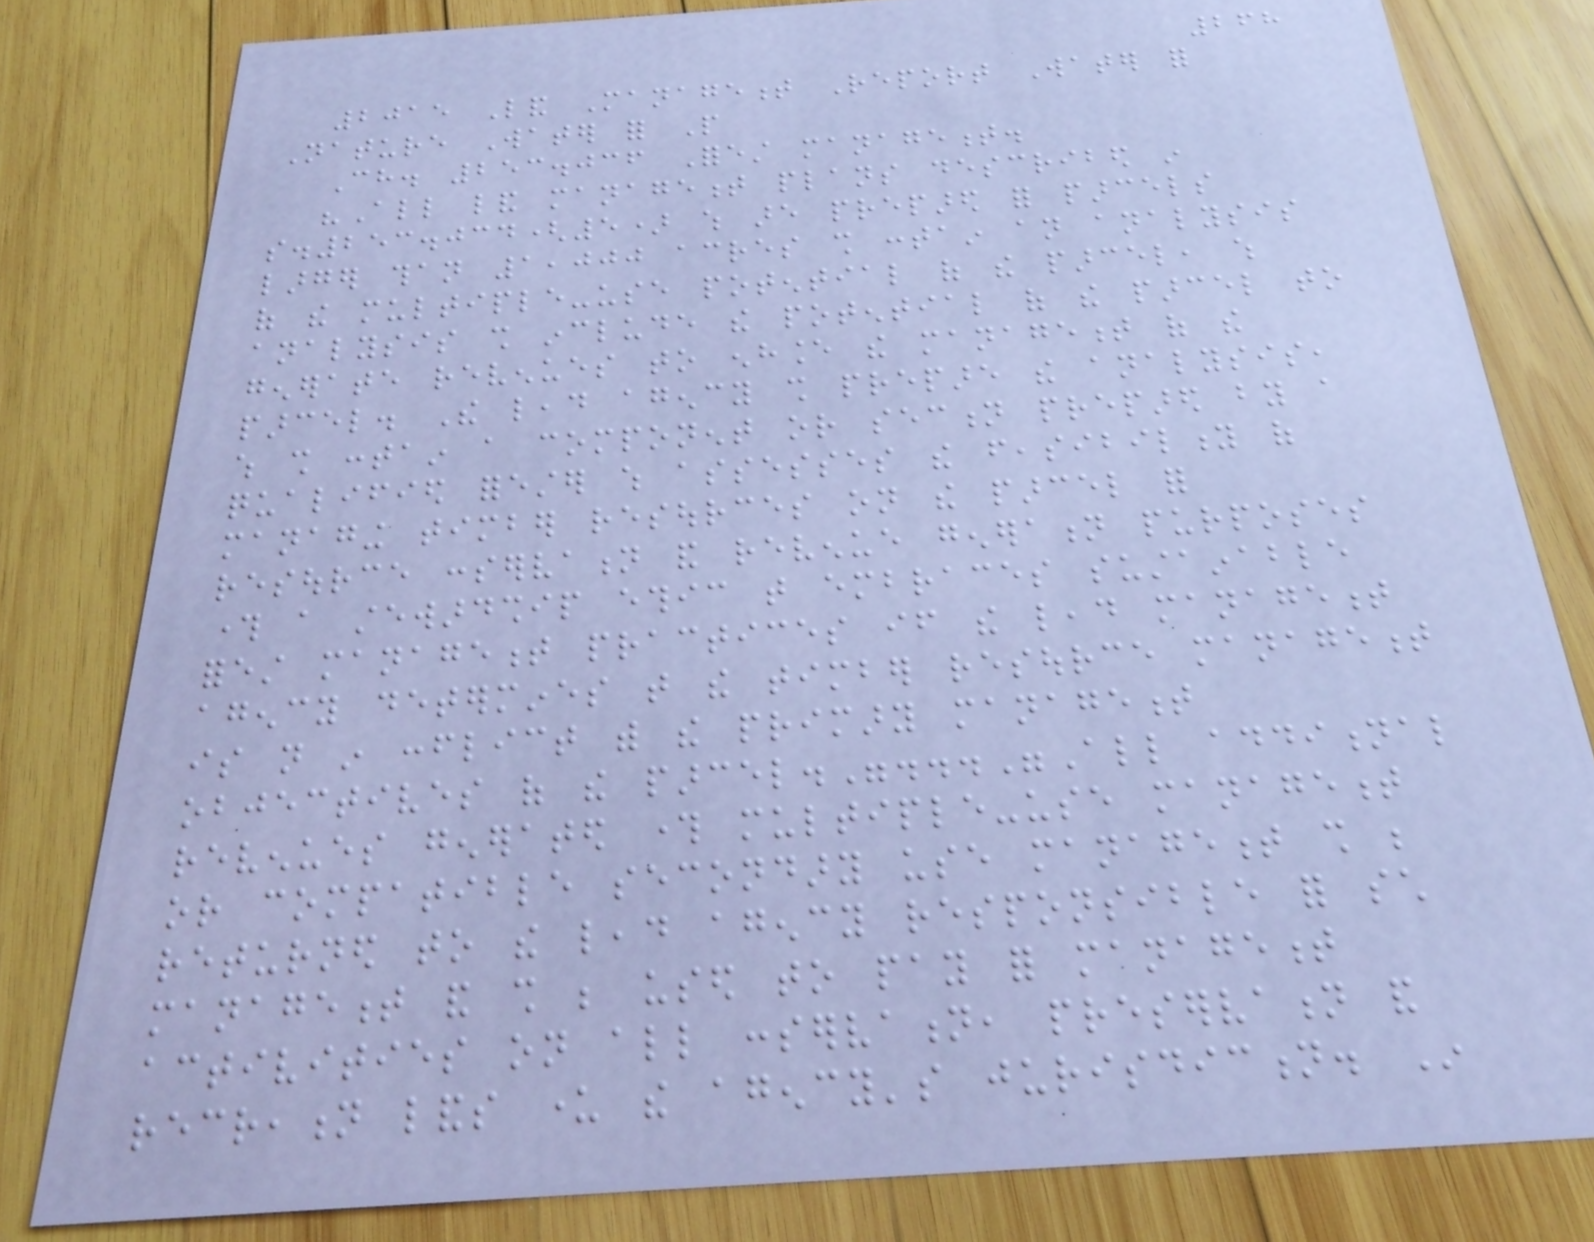268
2015 Land Management Report Water for
Nature Water for People
Ch. 253.036 Forest management.
"All land management plans described in
s.253.034(5) which are prepared for parcels
larger than 1,000 acres shall contain an analysis
of the multiple-use potential of the parcel, which
analysis shall include the potential of the parcel to
generate revenues to enhance the management of the
parcel. The lead agency shall prepare the analysis,
which shall contain a component or section prepared by a
qualified forester which assesses the feasibility of
managing timber resources on the parcel for
resource conservation and revenue generation purposes
through a stewardship ethic that embraces sustainable
forest management practices if the lead management
agency determines that the timber resource management
is not in conflict with the primary management
objectives of the parcel."..."All additional
revenues generated through multiple-use management
or compatible secondary use management shall be
returned to the lead agency responsible for such
management and shall be used to pay for management
activities on all conservation, preservation and
recreation lands under the agency's jurisdiction. In
